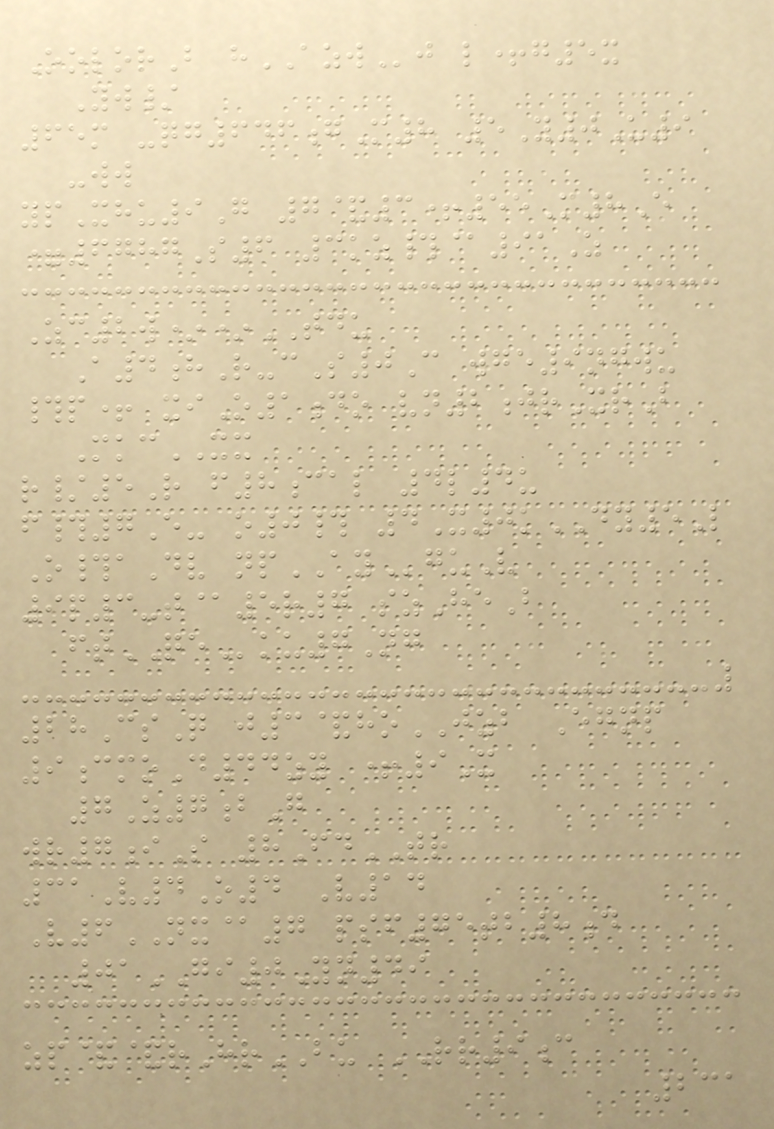OolorB hAZWj l+g5x
Yw/
65m -qg646gM8 5Y0U9
-ww
ypXhu9G 7&3+55M8E
=6787S6 3kz#@91Z
Zc2w**TDU
A4hR-cS0C wge9ngwu
#p+ xiO1do vn2jrXrB
MkcXX
r/5R f8cal 4l4u
f#7E- o0# 4X0kDY5L
O#aDv npAYguV
9p3-t@5r7 szHeB
ftQEku7Ng
28CsQ j3&hoJZB Egnp
9cmoD44zy +9X
7Z7bG
wr7iS 8FdTR
31V4O4 V14
V6NX@7 psf75tb8d
01GI0Yn49
zp&&rHrBU RR9c
231
